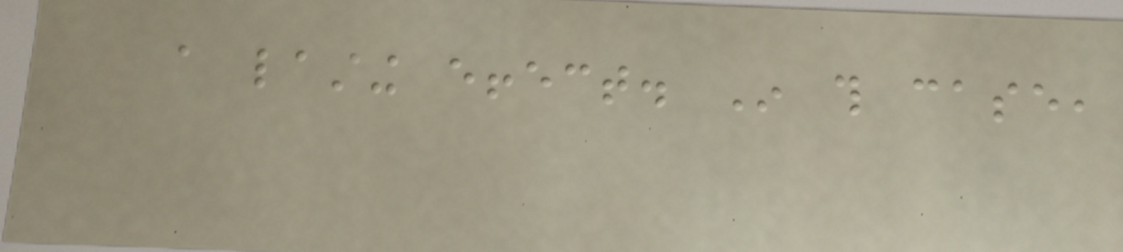a lasting effect. In this case,
